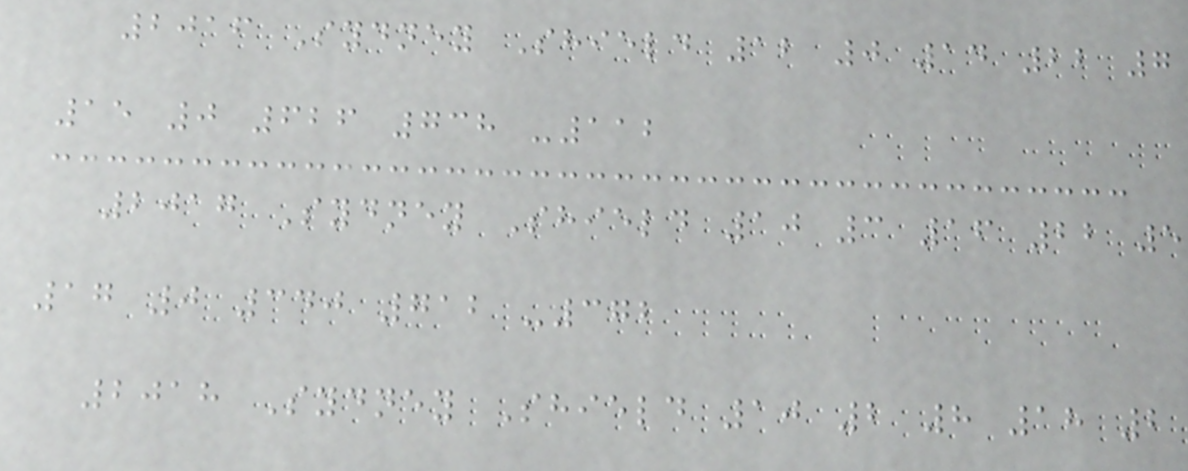2016 Sydney Shield 12 0 14 22 7
15 0 626 738 -112
2017 Sydney Shield 10 3 16 22 5
17 0 340 712 -372
2018 Sydney Shield 10 2 8 18 2
